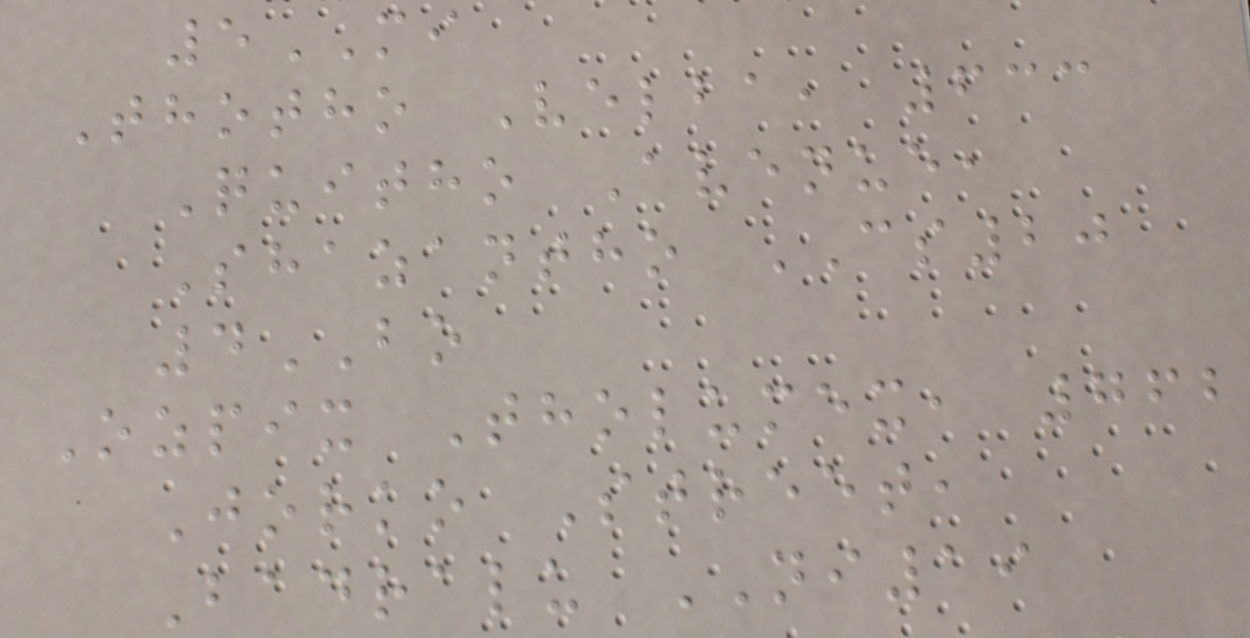5MI
Thotho Velba, 633
Quitho Avenue,
Shazantho CS20
4BO
Ozpix Tholumex, 762
Jorko Street,
Badralu NI19
